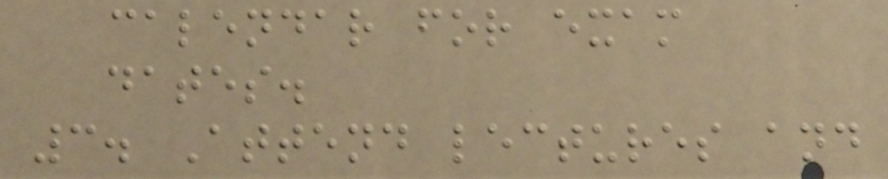calendar for exam
dates.
3. Attend lectures and
